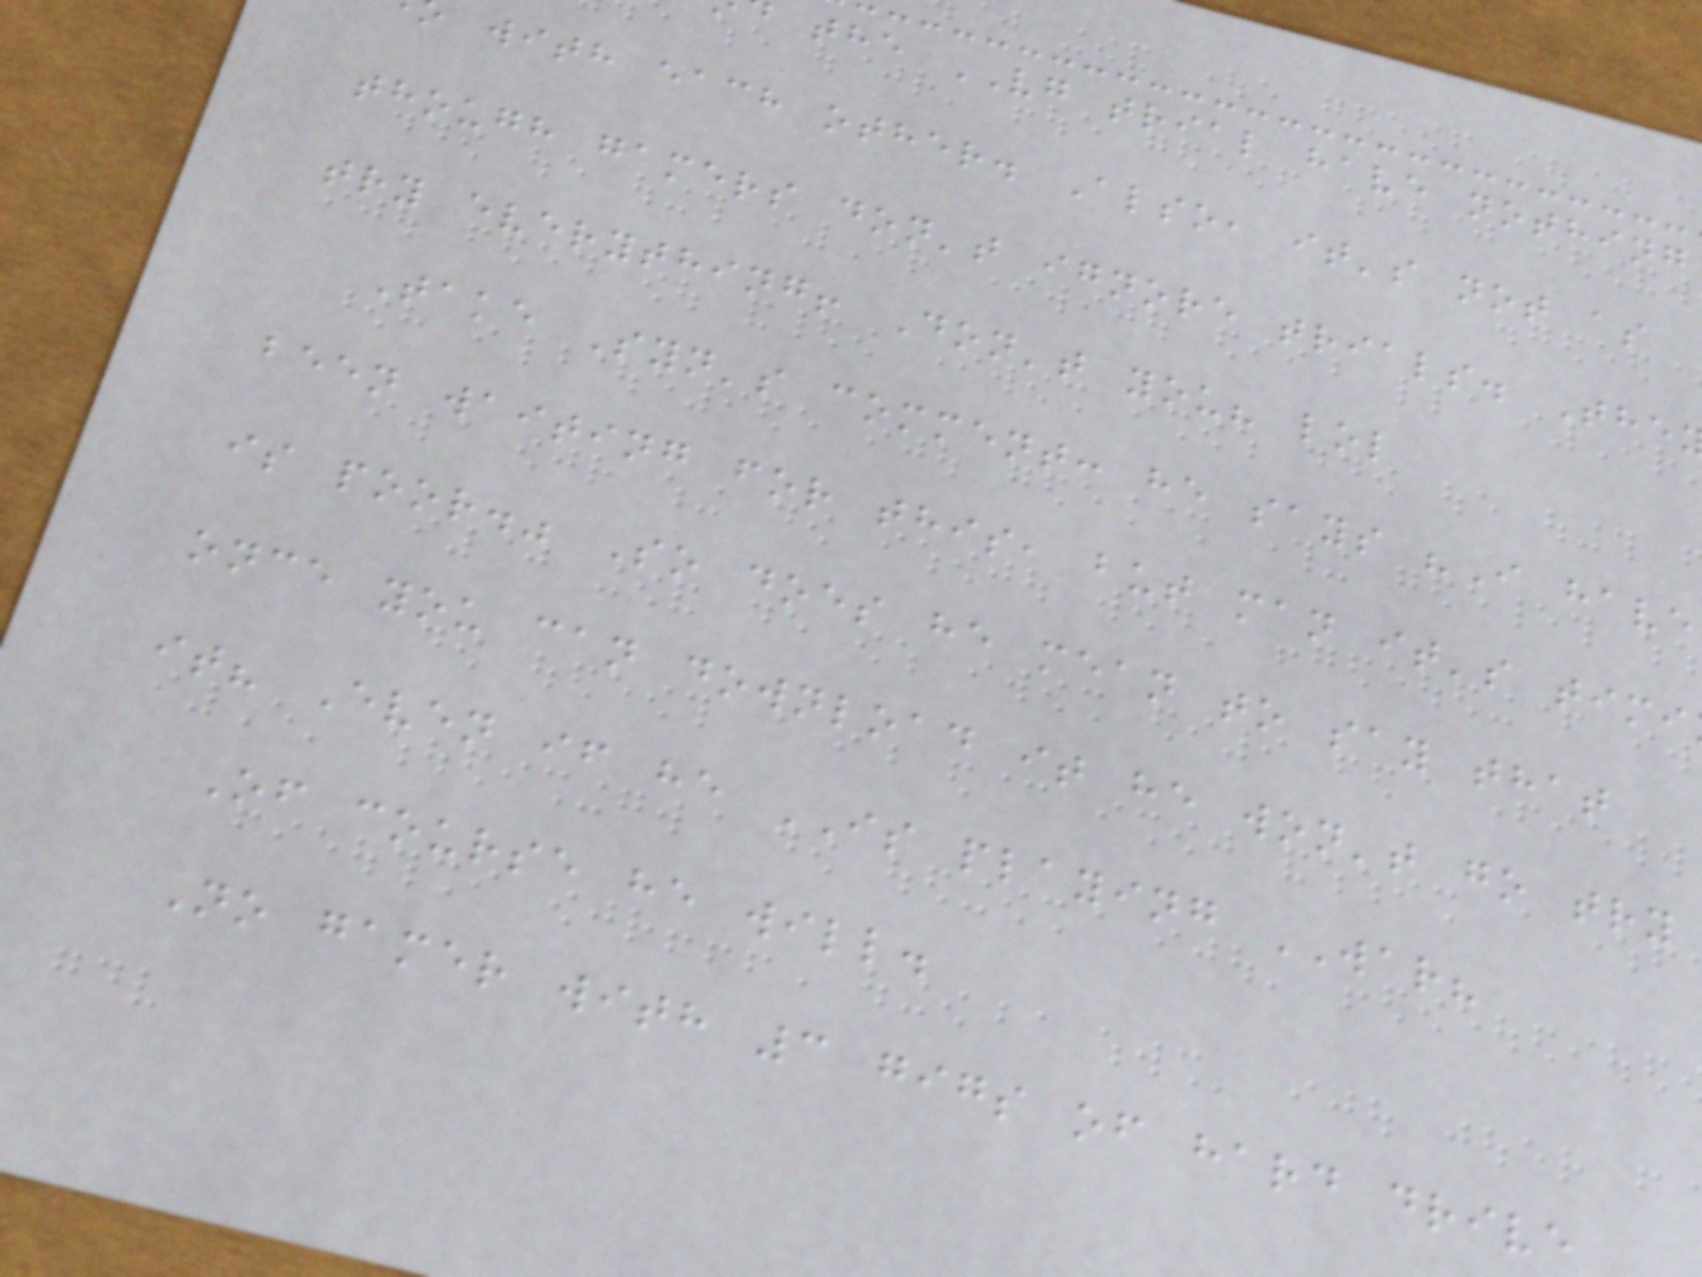the VG trial have nothing
with each other. Also, it's not as
though gamers don't ignore trials. The
try everything! Don't you? lol
Take Syn's comment: he says "I have
been waiting for this, but man it's timi
is poor." So does he mean to say that
once you can download it he won't go try
it? Even if he IS playing WAR?
Of course he will.
No gamer with 3 gigs of hard drive
